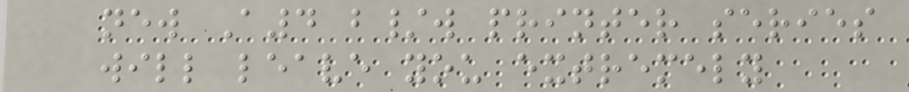new A4 b/w printer series
will leave you extremely
